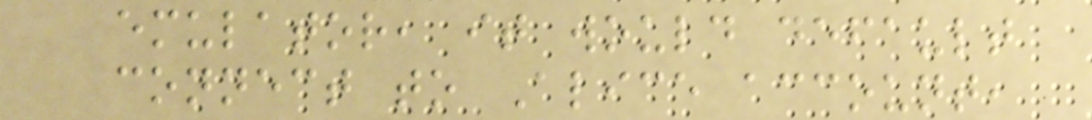emulator, it would default
connect to Alice account,
